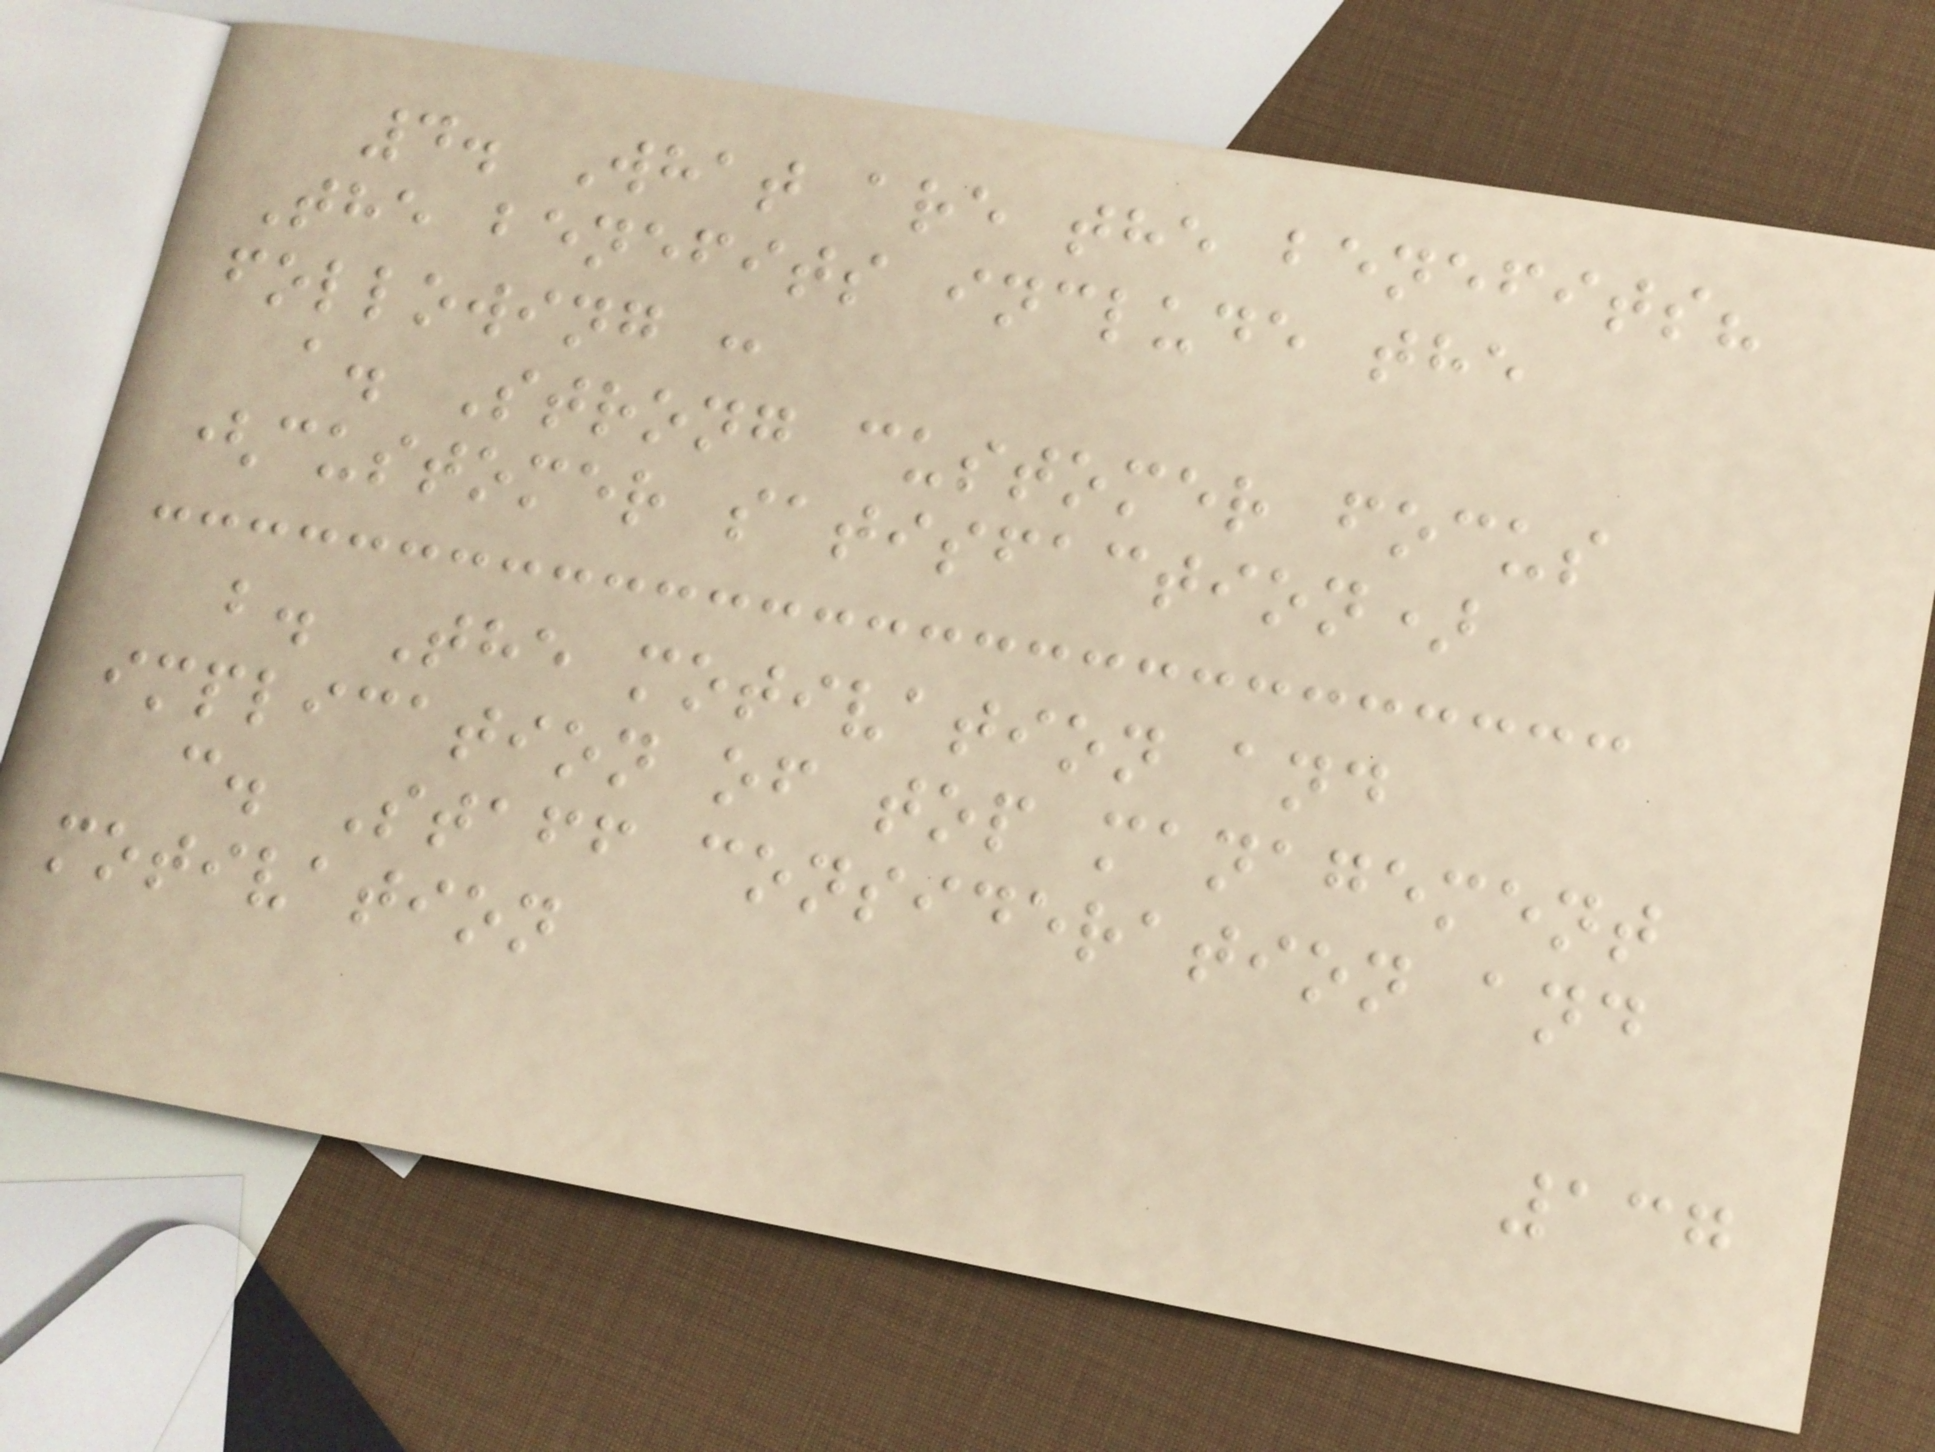4. What are the benefits?
The benefits include the
following :
a. Strong customer focus
(customer satisfaction)
b. The motivation and
implication of top management
c. Staff consideration and
motivation
137
